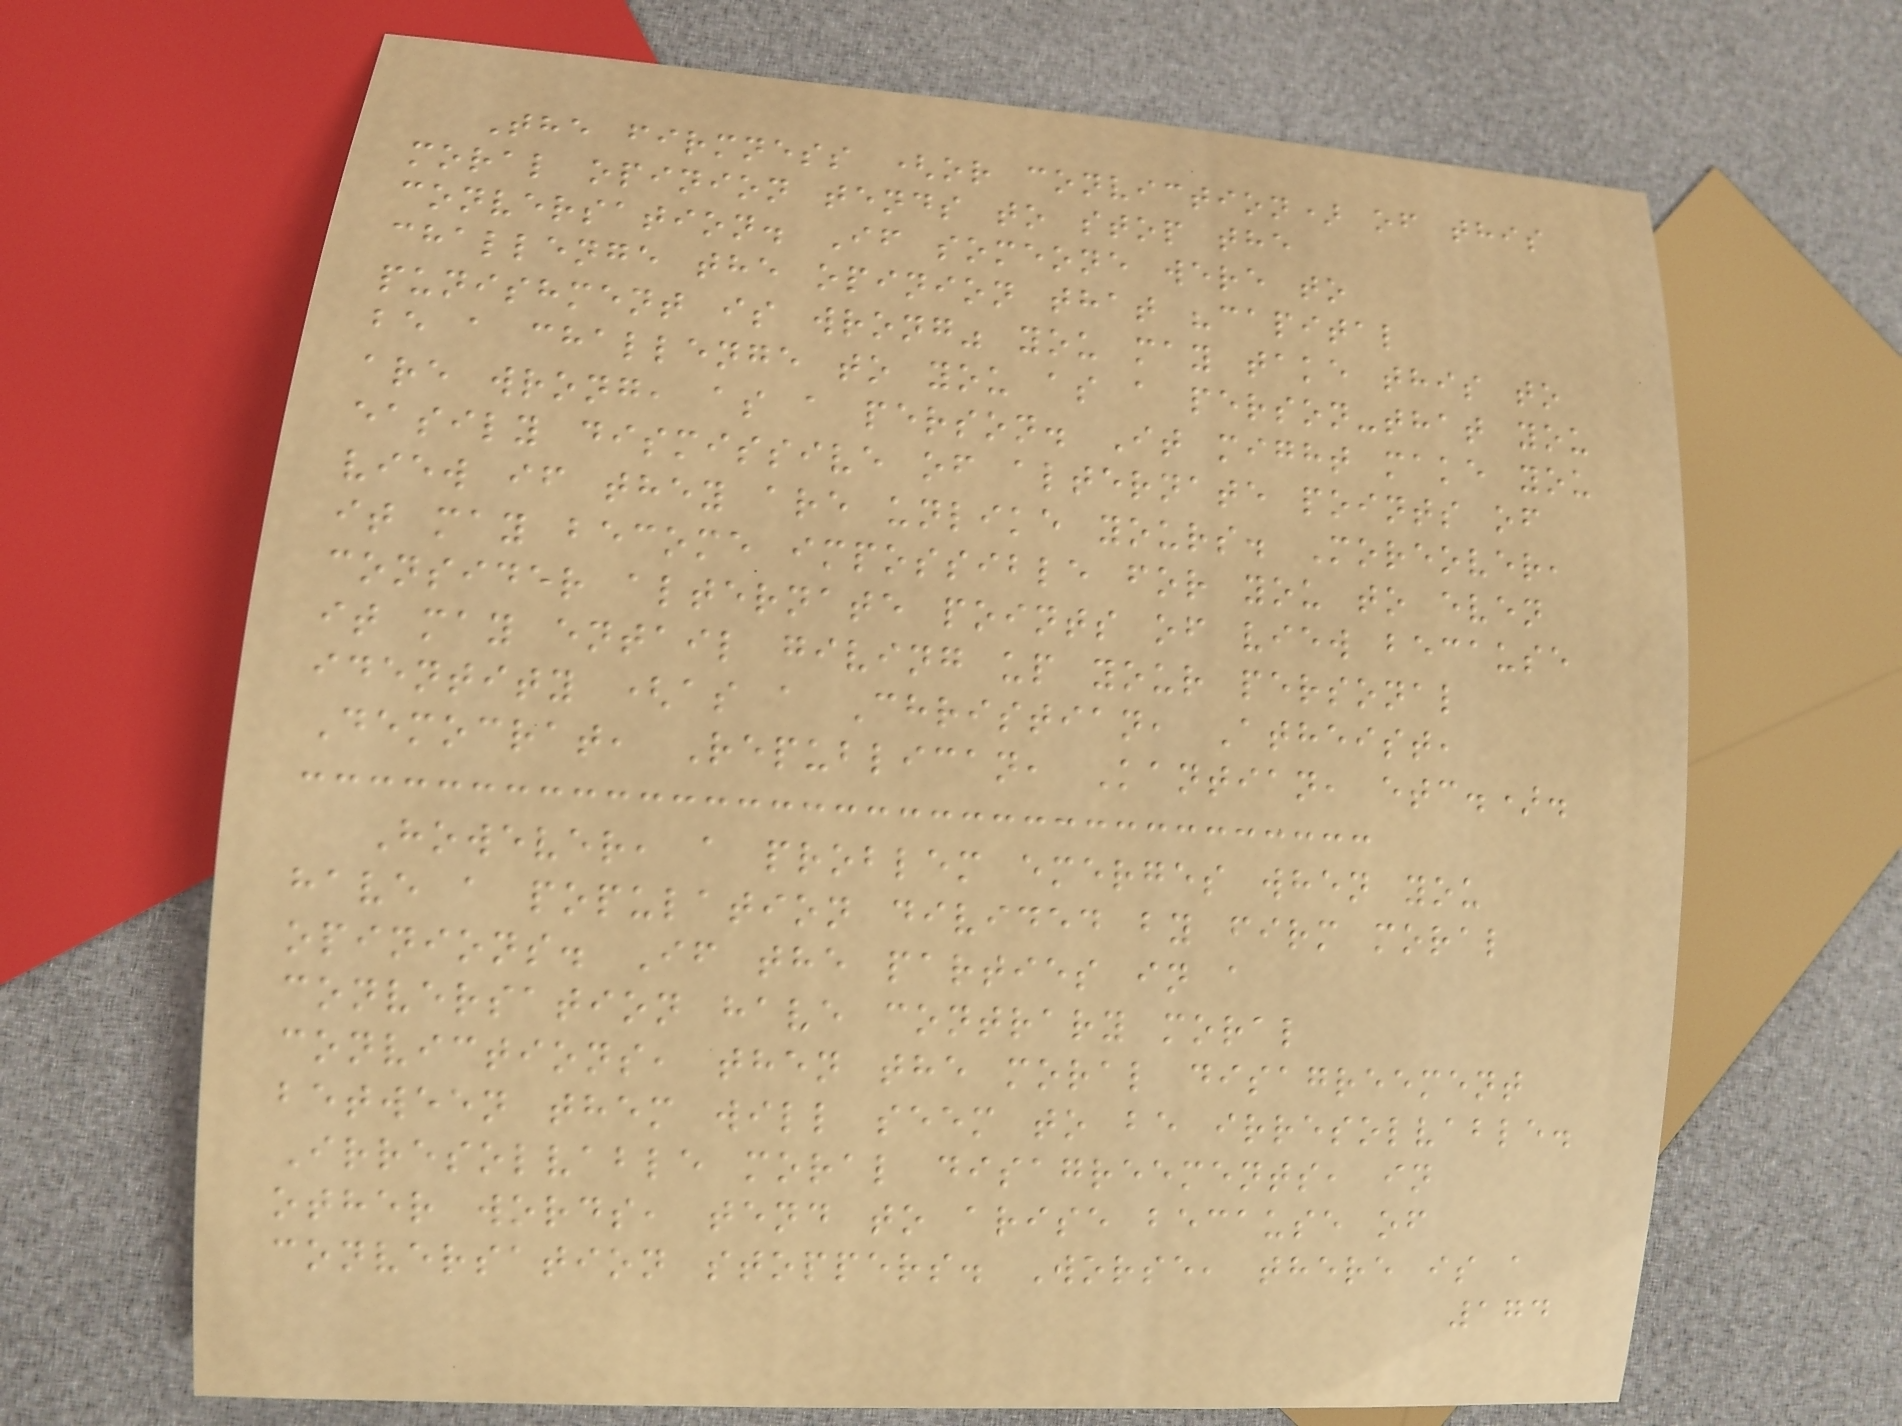The firmness (or conviction) of this
moral opinion tends to stop the
conversation. If someone were to
challenge the opinion that "capital
punishment is wrong" you may take this to
be a challenge to you as a person-that you
are wrong, as a person. It might make you
easily dismissive of alternate points of
view if they are unlike yours. Moreover,
it may become impossible for you to even
consider alternate points of view because
it may entail giving up your personal
identity (as a Christian, Atheist,
Democrat, Republican, Kantian, etc.).
However, a problem emerges when you
have a population divided by firm moral
opinions. If the parties in a
conversation have contrary moral
convictions, then the moral disagreement
between them will seem to be irresolvable.
Irresolvable moral disagreements, in
other words, tend to arise because of
conversation stoppers. Worse, there is a
174
